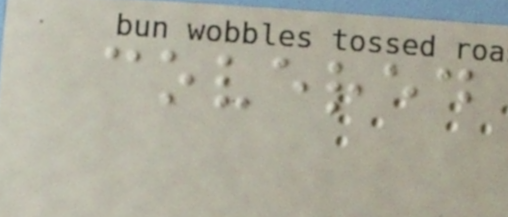covered
